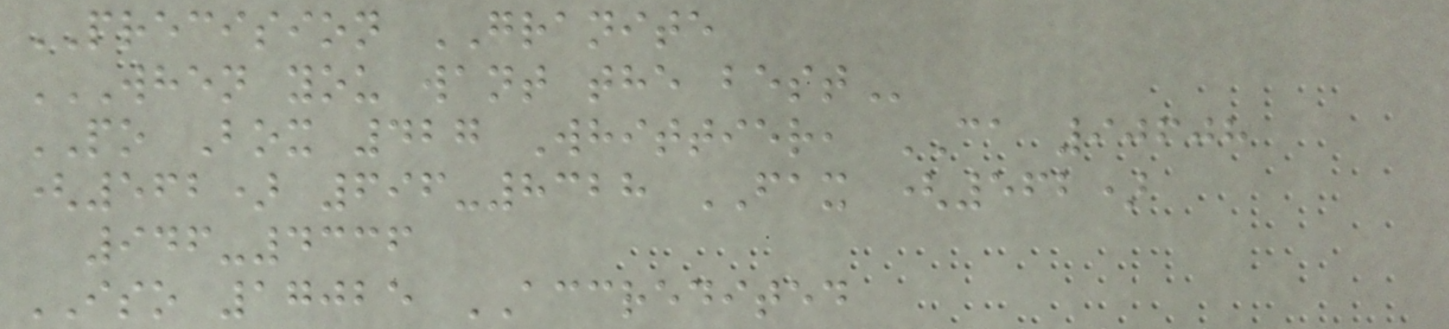PRECISION GRANITE
WHEN YOU WANT THE BEST
PO Box 427 Whittier, CA 90608
(562) 696-8328 FAX (562)
946-4336
ISO 17025 ACCREDITED
